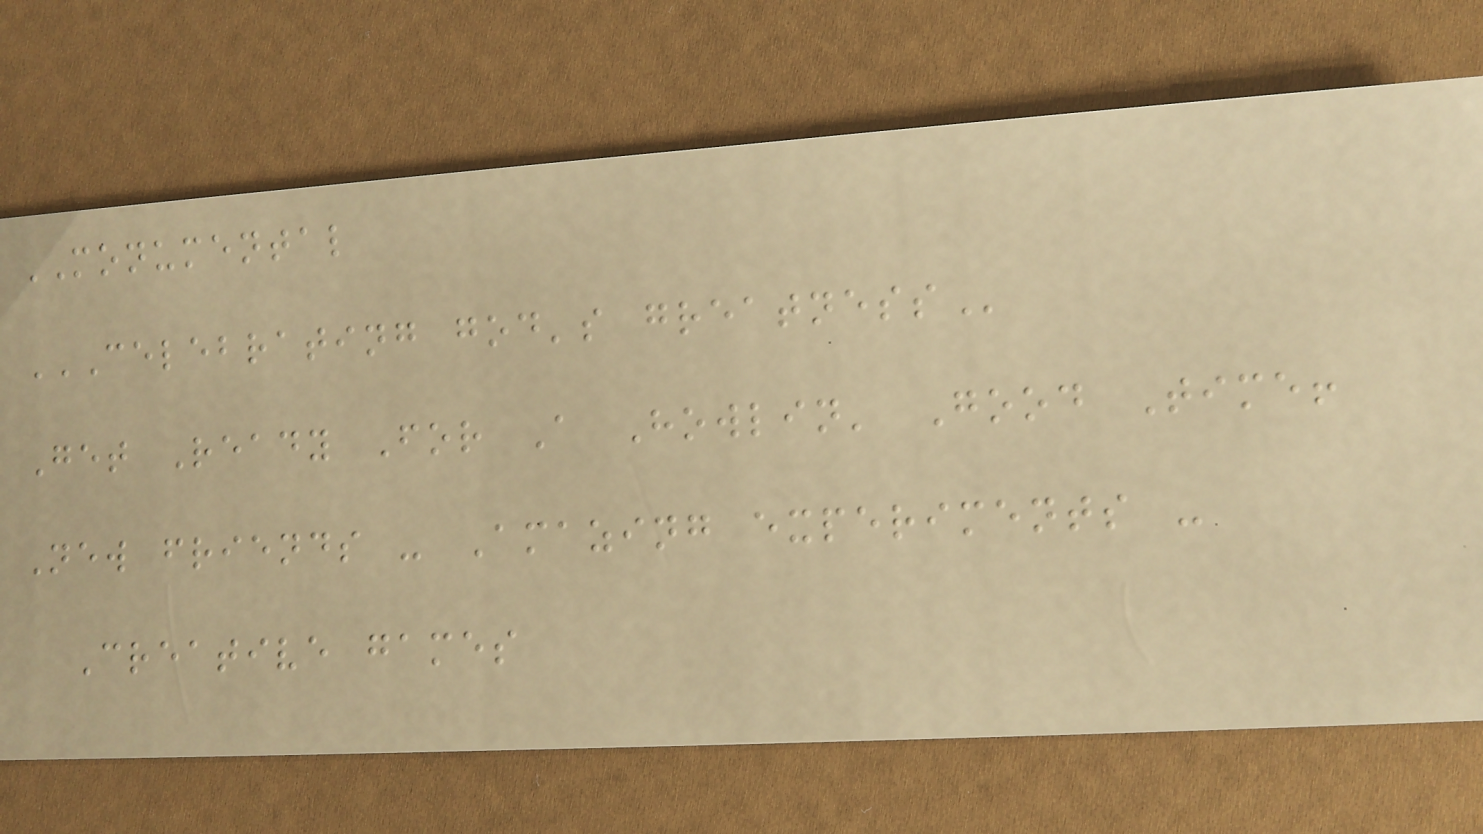MONUMENTAL
CELEBRATING GOD'S GREATNESS
Get Ready For A Howlin' Good Time!
New friends - Amazing experiments -
Creative games
